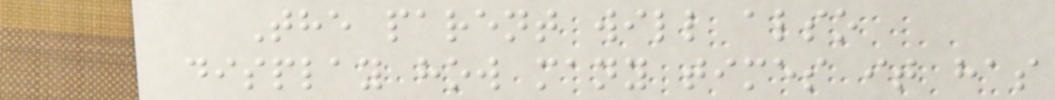The parent will also
display how many times it has
